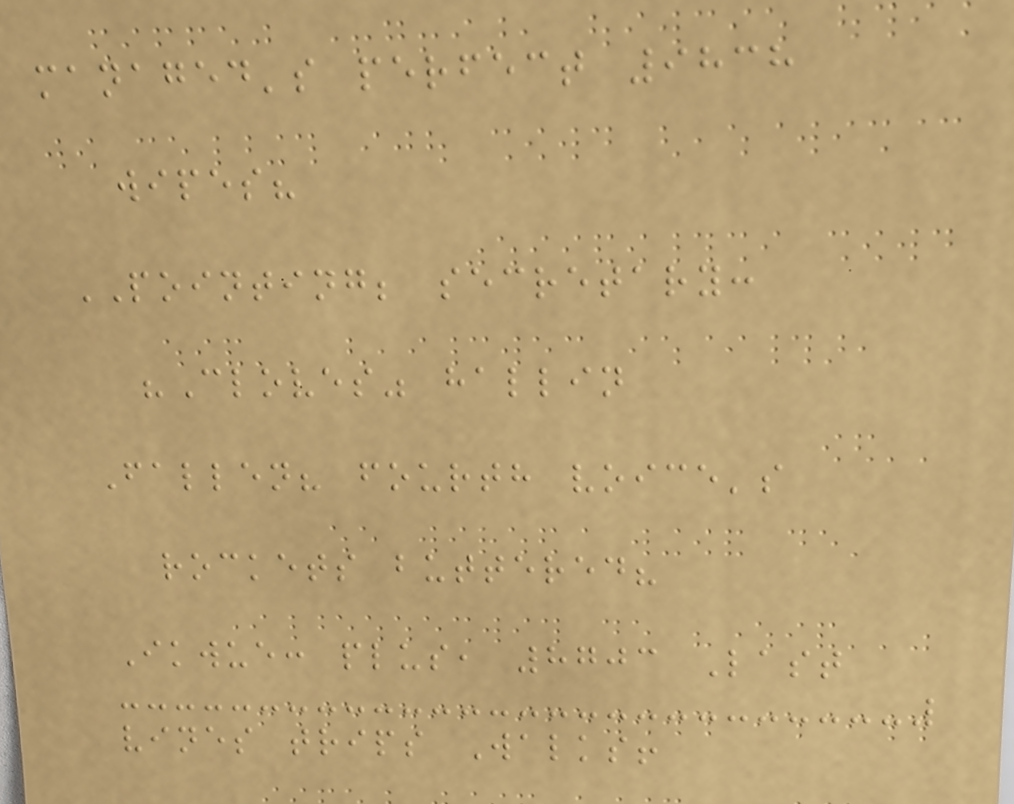managed's perfect 9838
wipes?
POINTING; secretary:
"Cloves" hallin
Fallen? fourth voice's
rockets buttered?
Ikwue: plus, 8703 Last
vines trips Walks!
